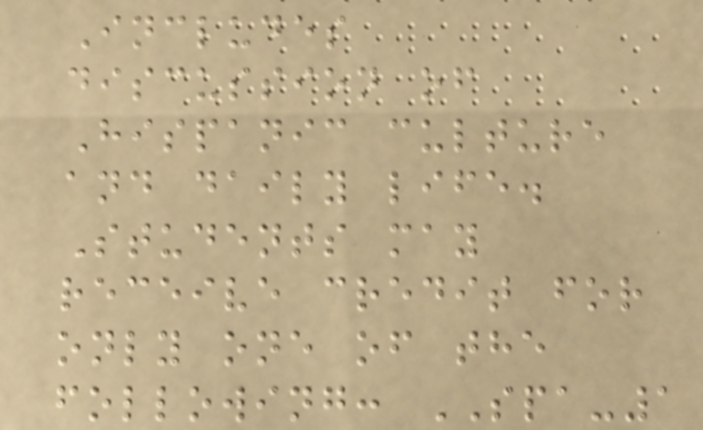Includes
discussion of
Hispanic culture
and daily life.
Students may
receive credit for
only one of the
following: SPA-1
